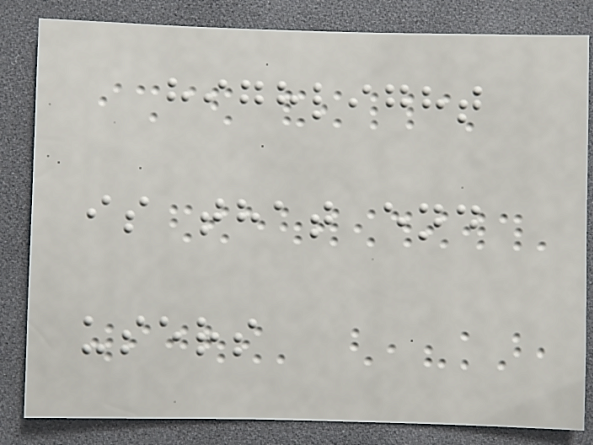highlight
is that end
users
